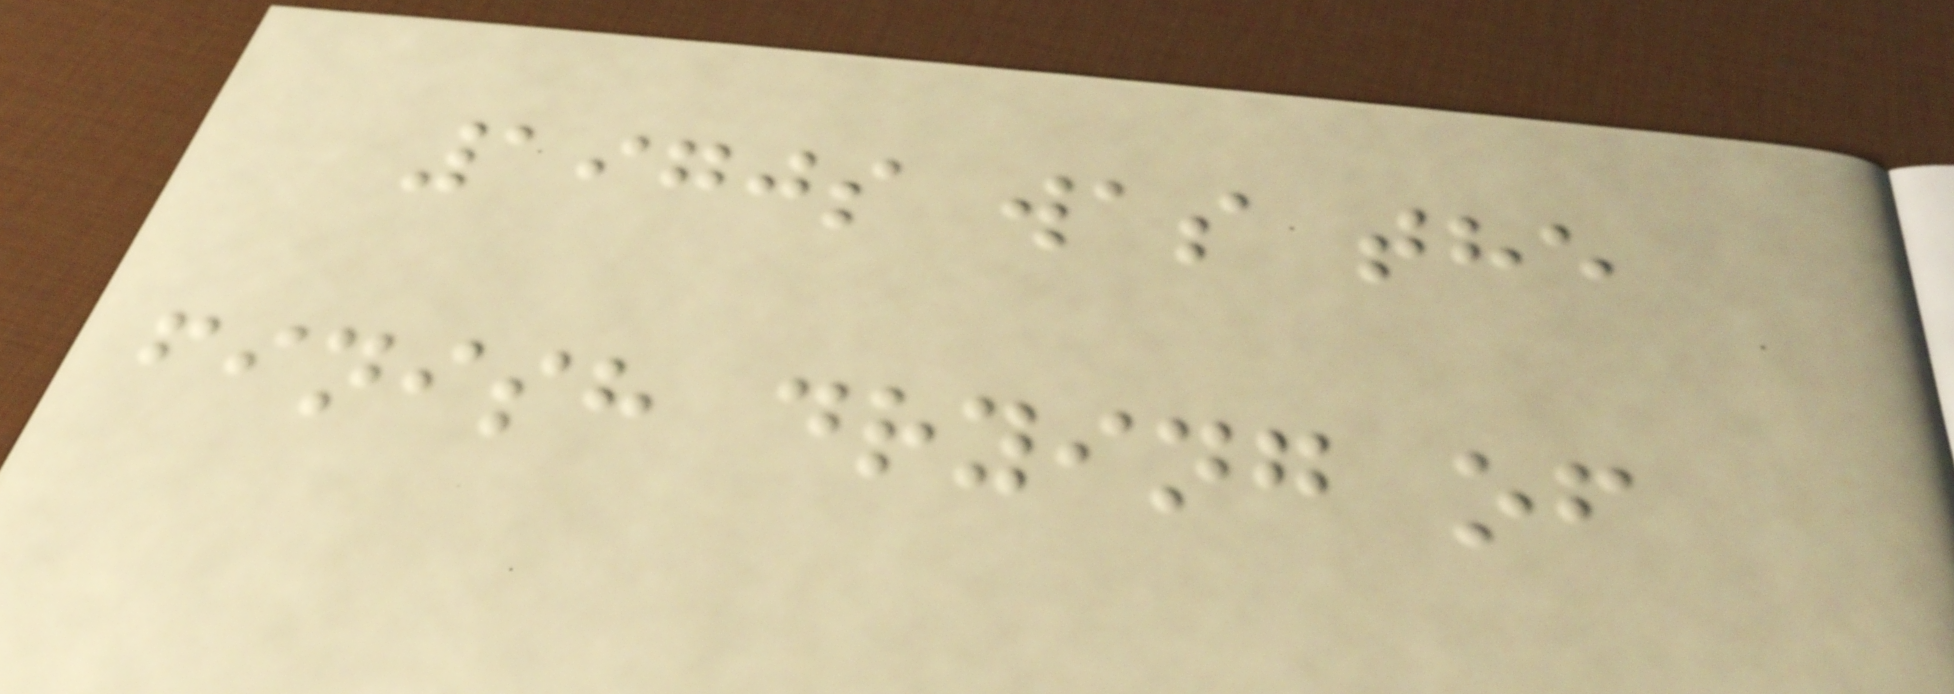1970s was the
finish drying of
